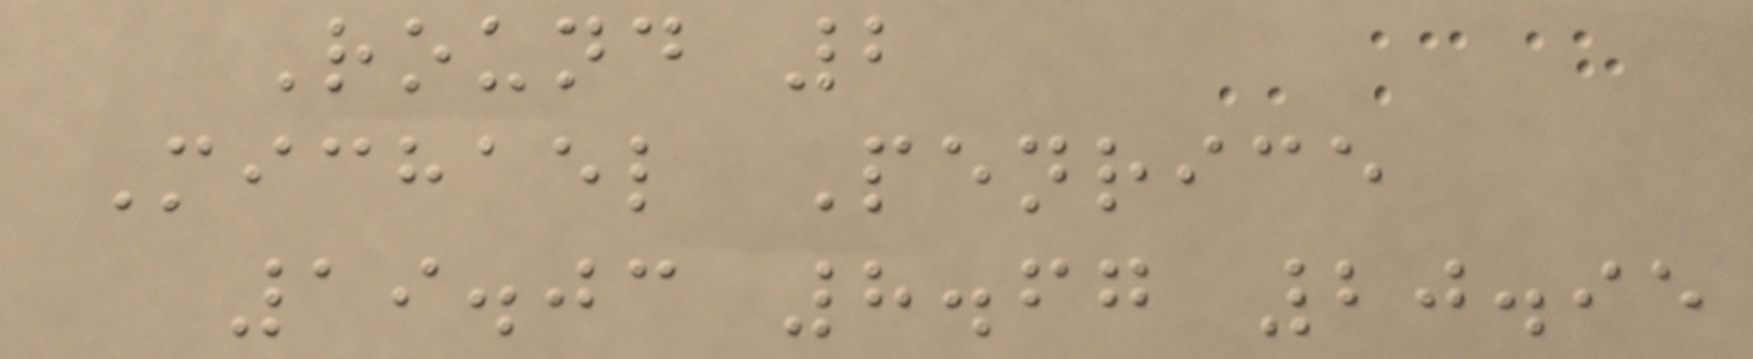Round 2
Michael Penrice
19.03 8.67 20.95
